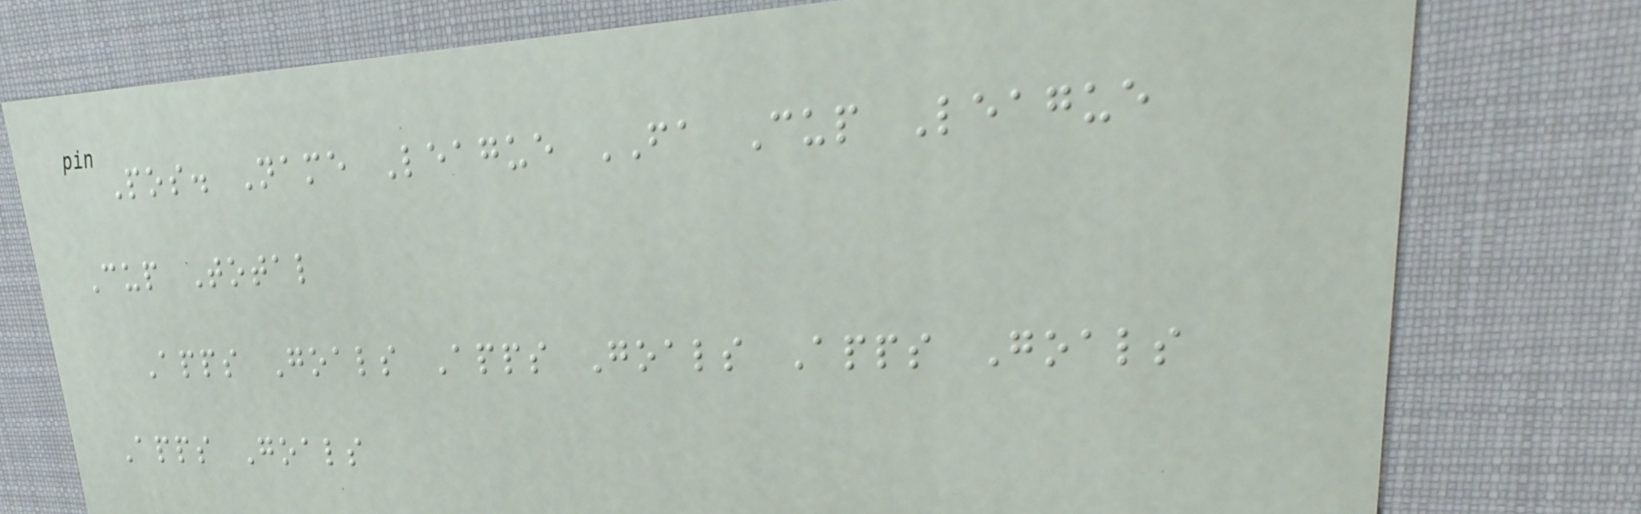Pos. Name League FA Cup League
Cup Total
Apps Goals Apps Goals Apps Goals
Apps Goals
